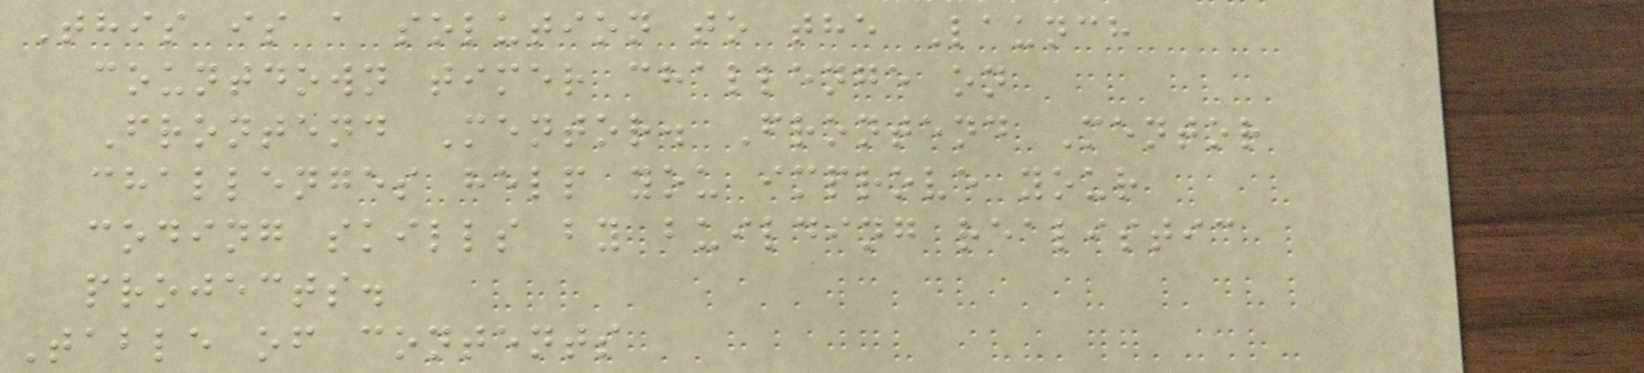This is a solution to the Launch
countdown timer challenge on
Frontend Mentor. Frontend Mentor
challenges help you improve your
coding skills by building realistic
projects.
Table of contents
